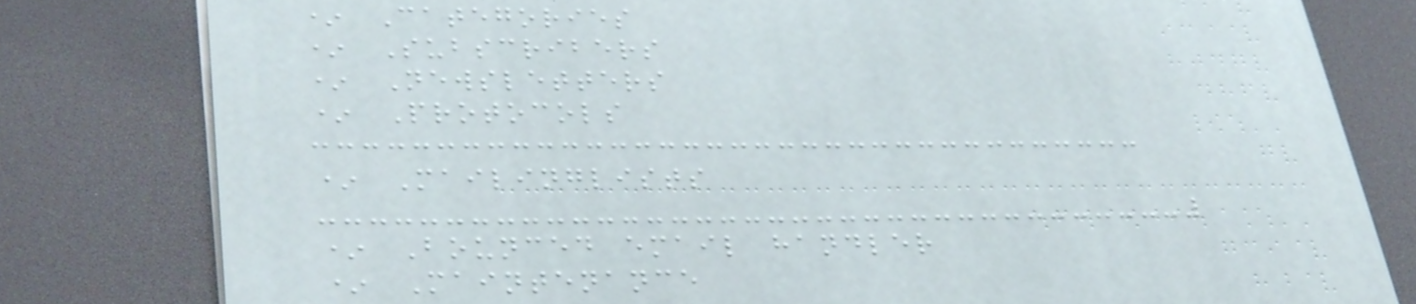* Categories
* Subscribers
* Newsletters
* Protocols
* Mailinglists
* Bounced email handler
* Maintenance
